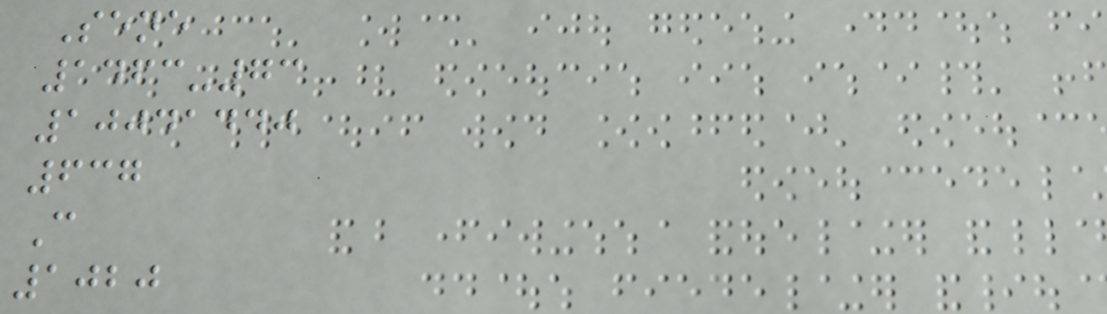Sene
1463-73
10041440
637
C
1020
